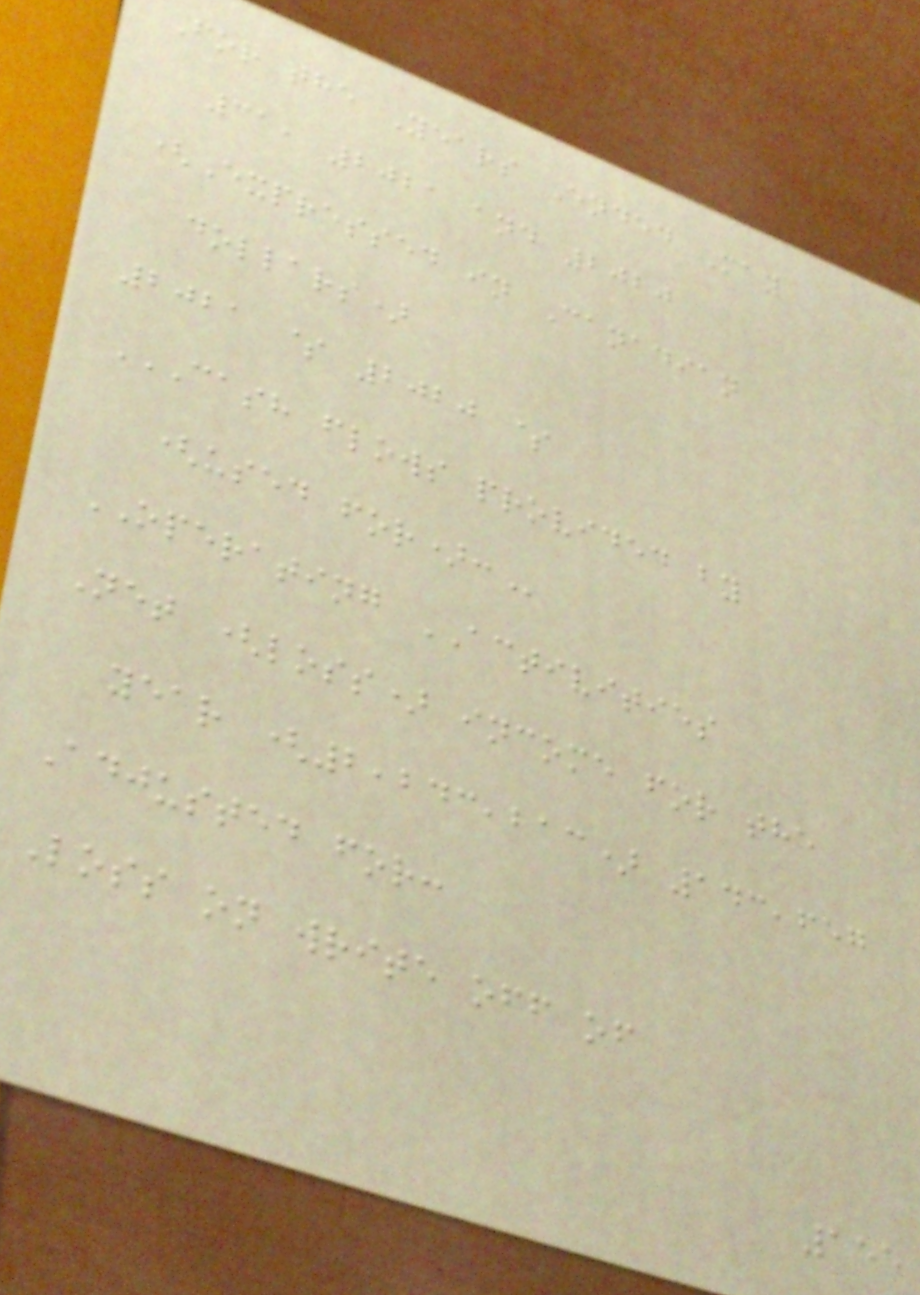For the Years Ended May
31, 2021 and 2020
(Expressed in Canadian
dollars)
2021 $ 2020 $
CASH FLOWS PROVIDED BY
(USED FOR):
OPERATING ACTIVITIES
Net (loss) income for the
year (2,243,213) 143,657
Adjusted for:
Loss on write off of
155
